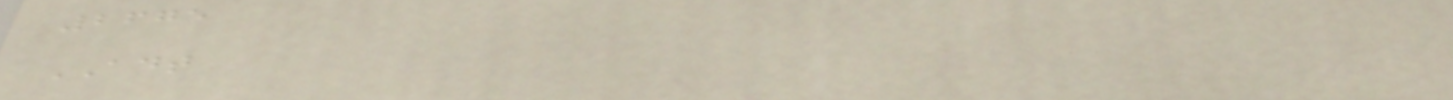2675
ADT
